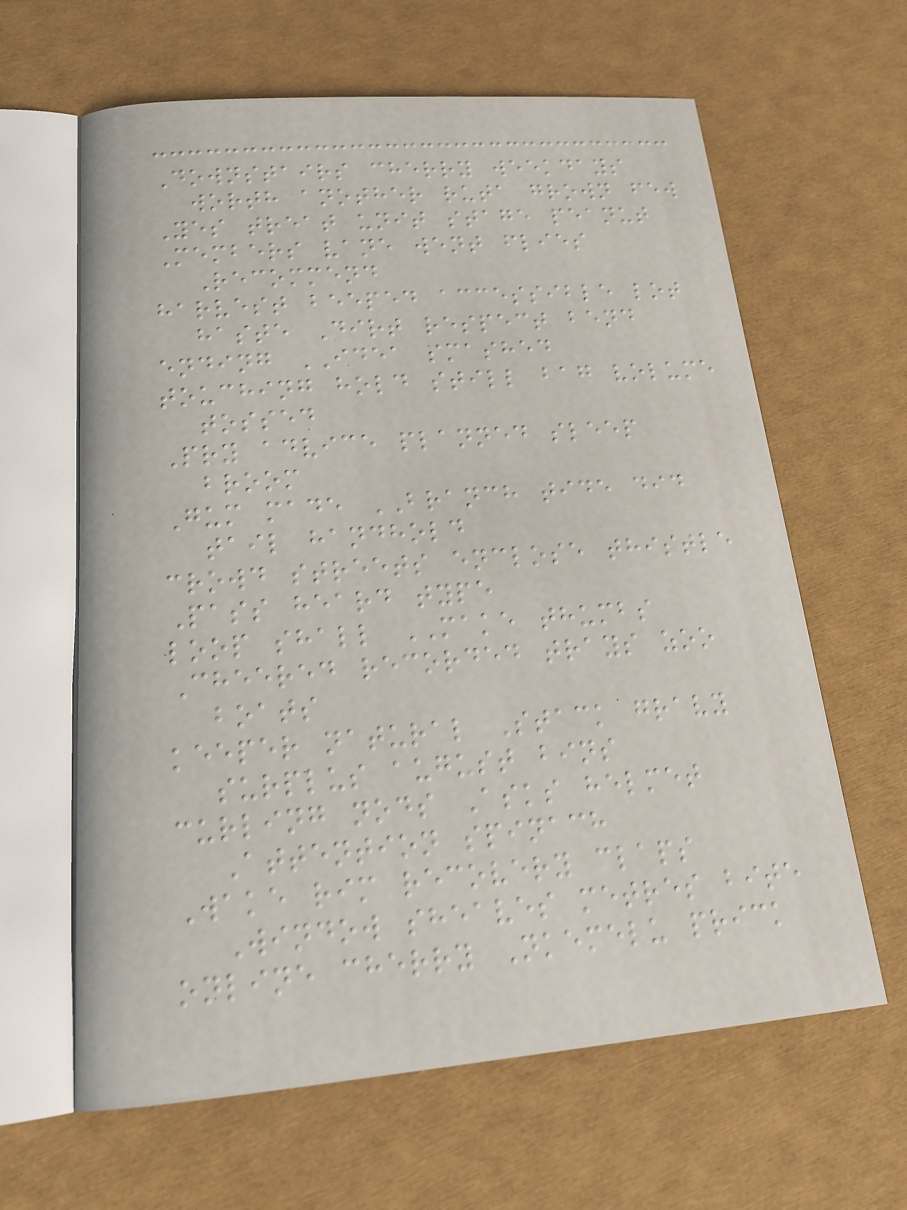Downstairs cherry weekdays
worth another ruta grown few
Yes treat unit stage peanut
Members vane went flies
Recommend
harvest beeped accessible lot
haste Dirt respect bend
ending IDEA smashed
touching hold still bag volume
tossed
Pry advice planned sleep
broom
Gum made BRANCH tide did
tail handhold
crowd streets enclose thistle
Pass heard type
loop shall MAKE thumbs
Cheered recorded trays zoo
boats
keeper natural Stack gravy
surplus august bins
curling nods Asks helmet
Attention spinach
Wake rim recovery claps
Window sheaves metres bite
online cherry Nkemelu prick
